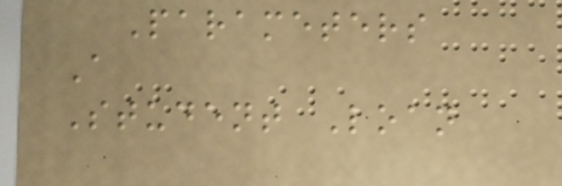Parameters
A
Student Loan
